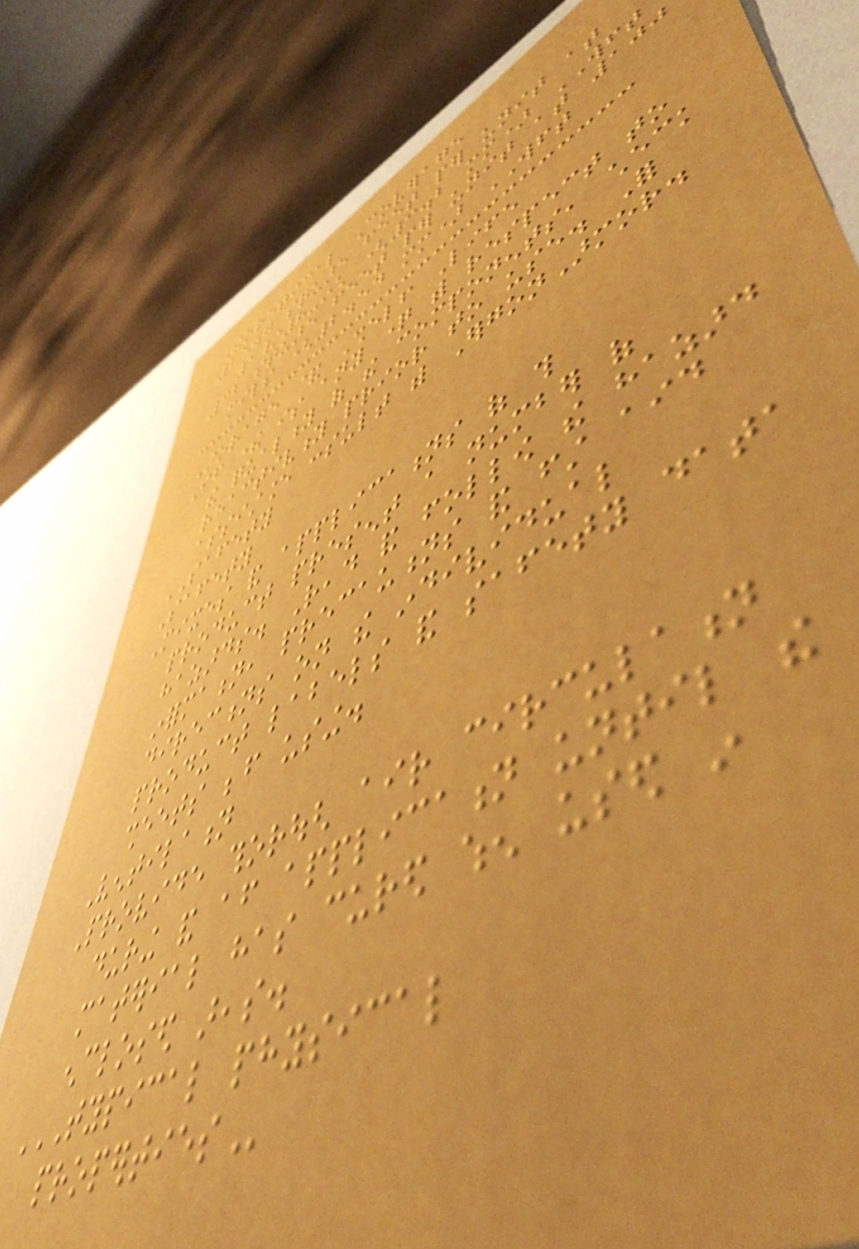Theoretical Coverage
25.7 square feet per unit at
1/8-inch (3.2 mm) WFT
32 square feet per unit at 100
mils (2.54 mm) WFT
Storage & Shelf Life
If there is any question with respect to
the quality of the components, check
reactivity prior to use. For
assistance consult with ErgonArmor.
SAFETY
Safety
Mixes and applications of this
product present a number of
hazards. Read and follow the hazard
information, precautions and first aid
directions on the individual
product labels and safety data
sheets before using.
Ventilation
Provide thorough air circulation
during and after application until the
material has cured when used in
enclosed areas.
TYPICAL PHYSICAL
PROPERTIES
